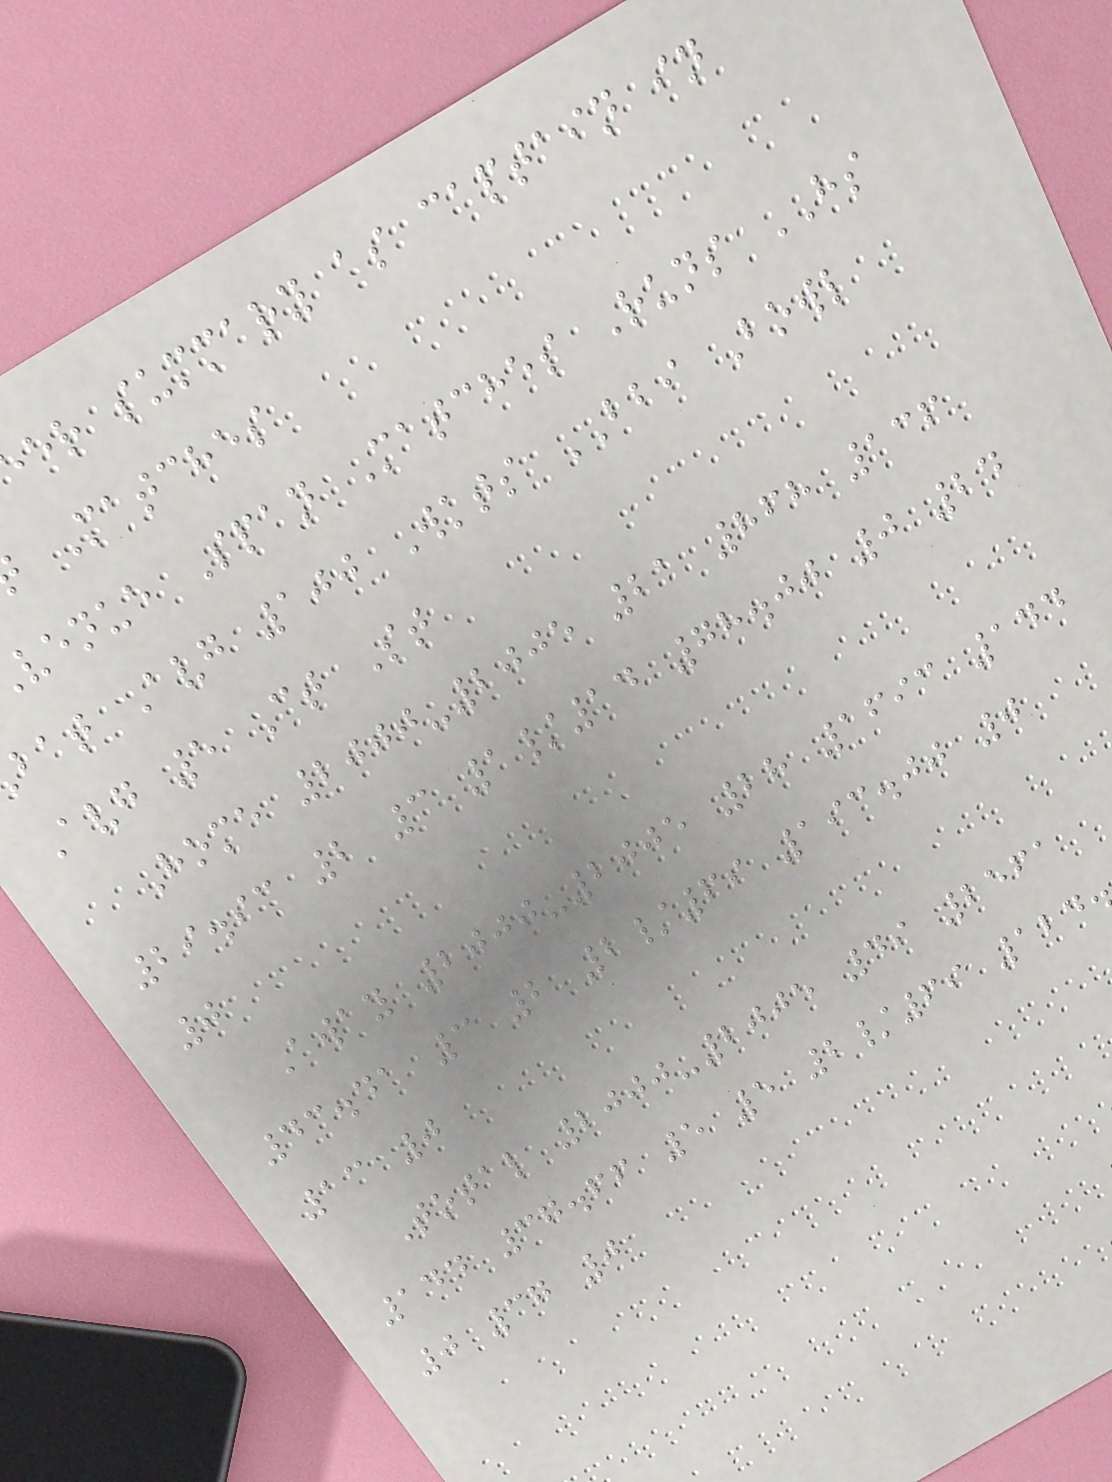er summary as captain in
Matches
venue Span Matches Runs HS
bat Avg 100 Wkts BBI Bowl
Avg 5 Ct St
Home 2000-2005 21 868 136
29.93 2 3 1/14 78.00 0 24
0
Away 2000-2005 28 1693 144
43.41 3 2 2/69 193.00 0
13 0
Total 2000-2005 49 2561
144 37.66 5 5 2/69 124
0 37 0
